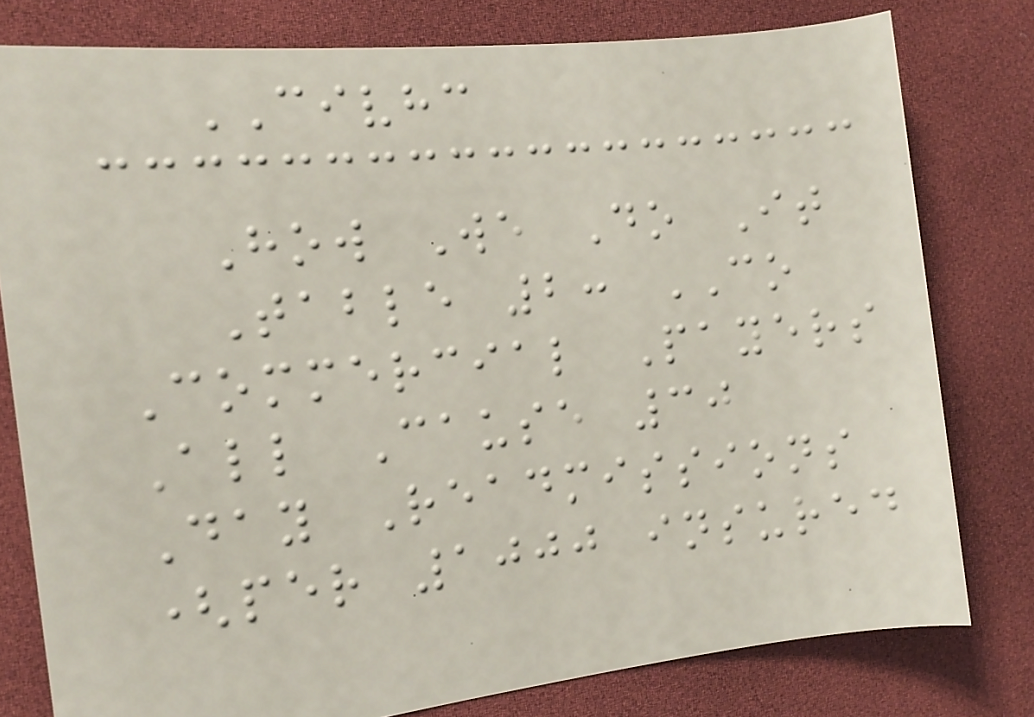CIVHC
How We Do It
Table 2: CO
Commercial Payers
All Cause 30
Day Readmissions
(per 1000 insured
